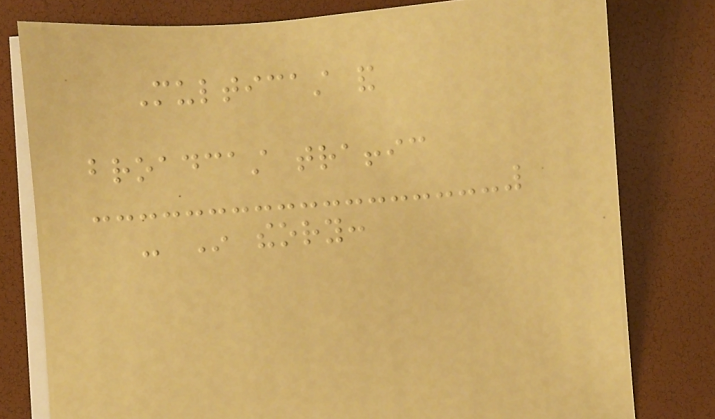Multicast and
broadcast traffic
- In theory:
